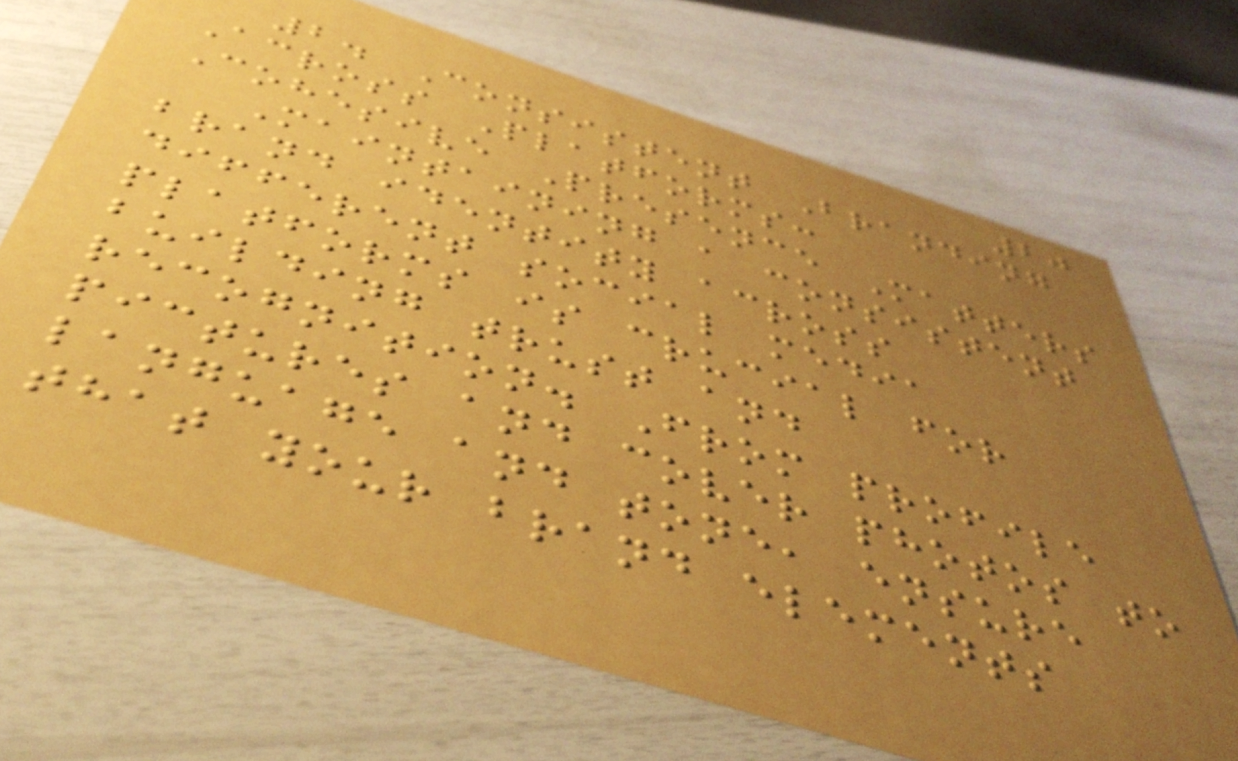20
2. Consistent Branding
Across Platforms:
Cohesive Presence Matters
Maintaining a consistent
brand identity across
different social media
platforms is crucial for
building trust and
recognition. From profile
pictures and cover photos to
language and tone, ensure
that your brand elements
